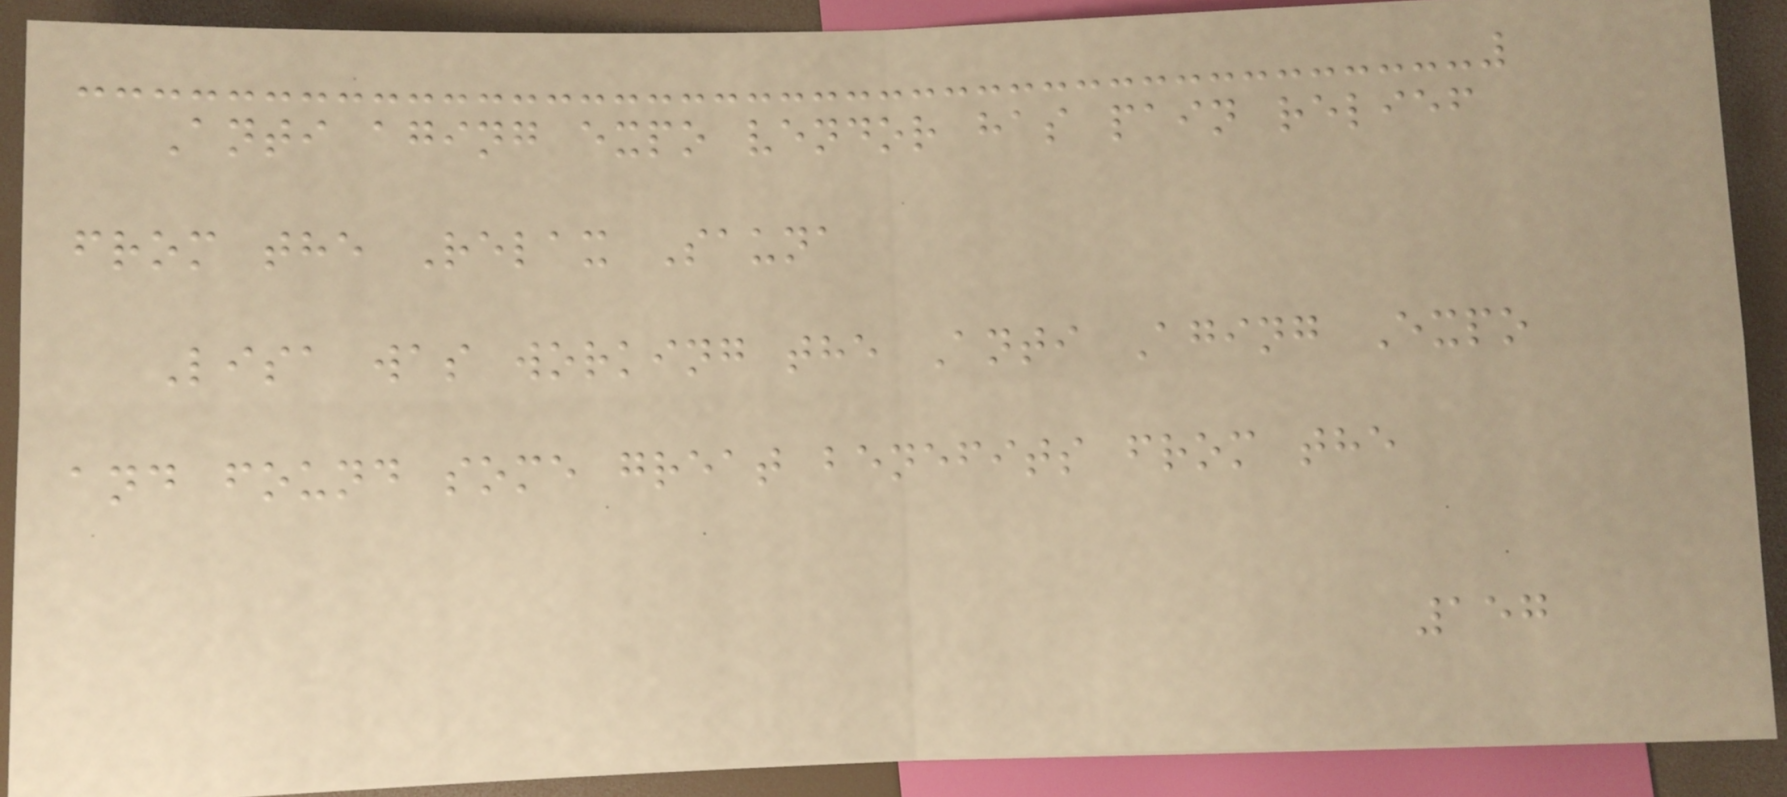Anti aging expo vendor has pain relief
from the Relax Sauna
Lisa was working the Anti Aging Expo
and found some great benefits from the
157
